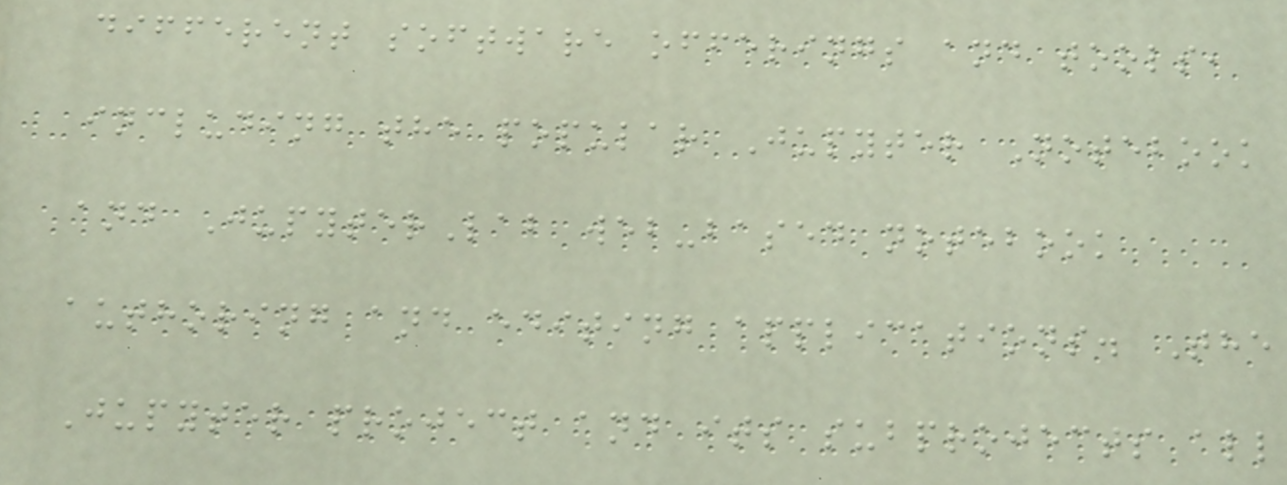different software offerings and tools,
including the popular Jupyter Notebook
and JupyterLab web-based notebook
authoring and editing applications. The
Jupyter project and its subprojects all
